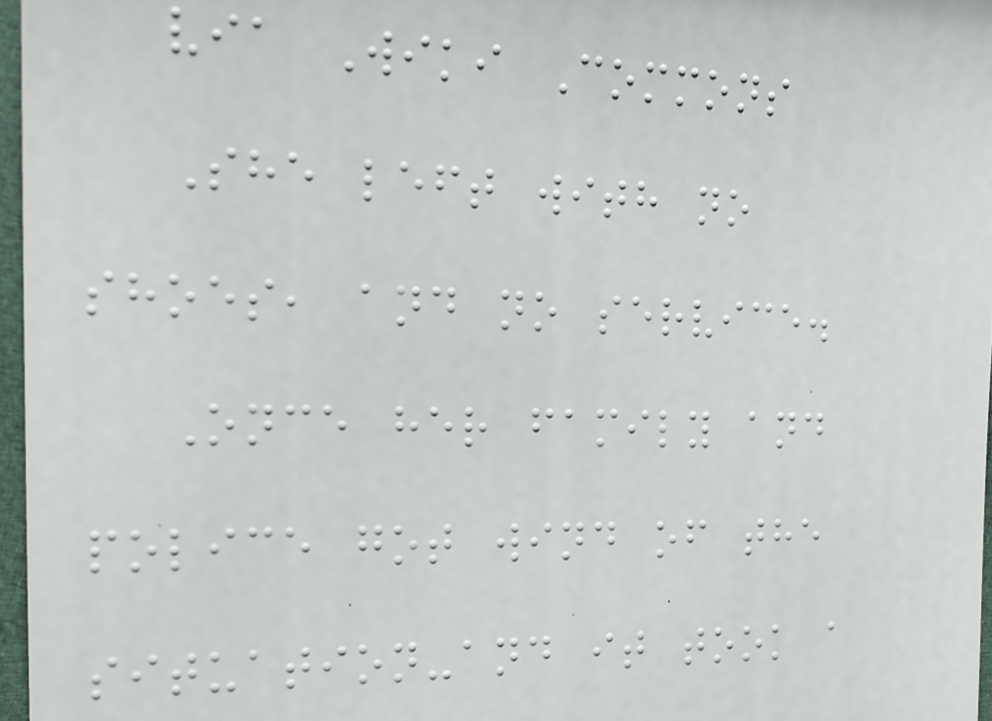via Wiki Commons
She left with no
shoes, and no service.
Once her family and
police got wind of the
situation-and it took a
